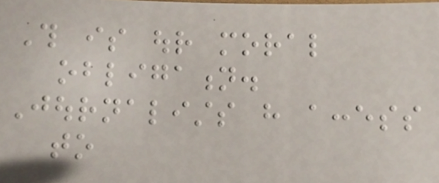This is our moral
obligation.
Journalists have access
to
